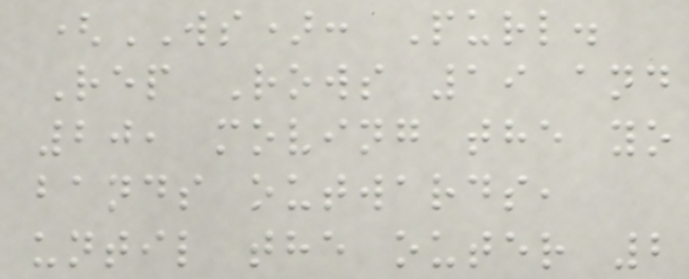(WS): Purl.
Rep Rows 19 and
20, moving the yo
bands outwards,
until the outer 2
